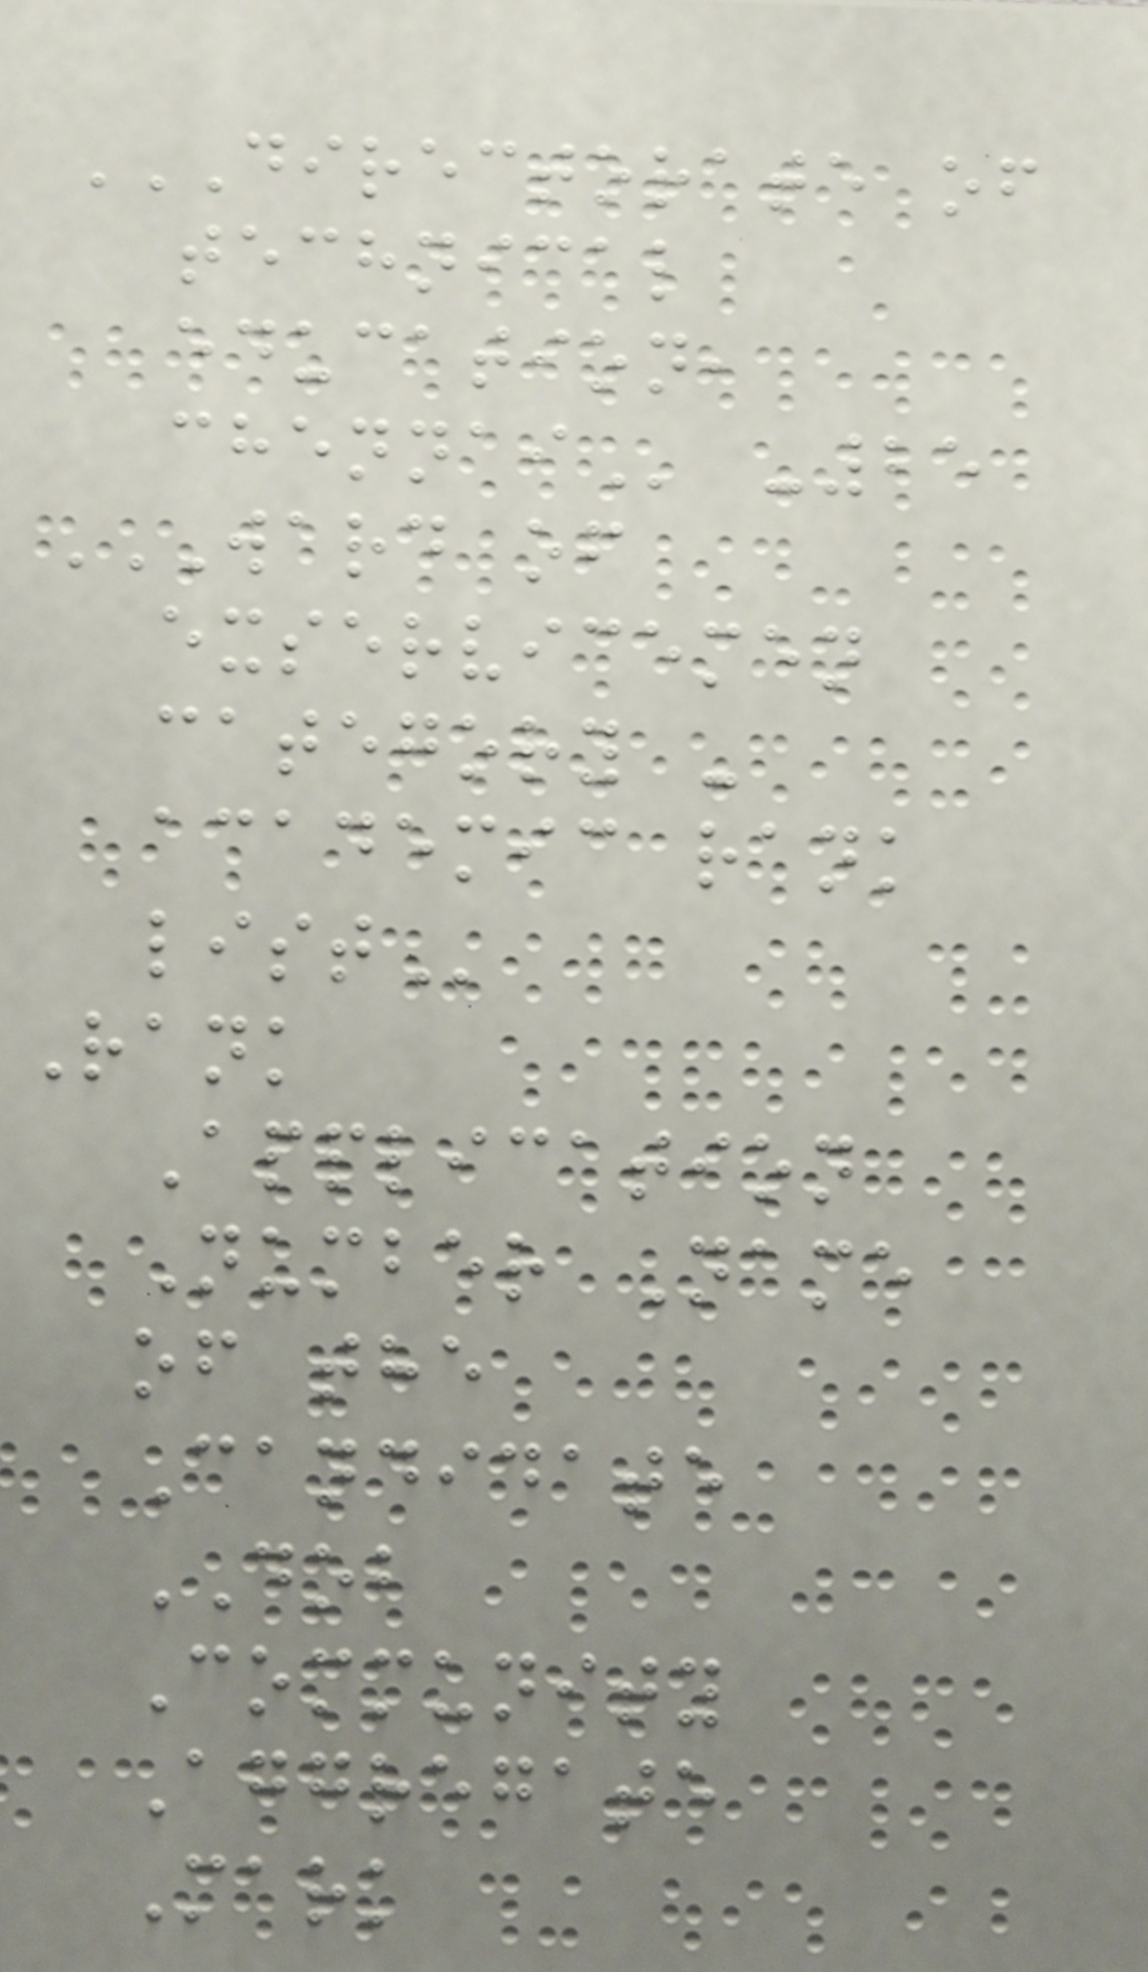DIRECTORATE OF
TECHNICAL
EDUCATION,
CHENNAI -25
WARD OF
EXSERVICEMEN
CATEGORY -
ACADEMIC RANK
LIST
Rank
Application
Number Name
of the
Candidate
DOB
Community
Aggregate
Mark
